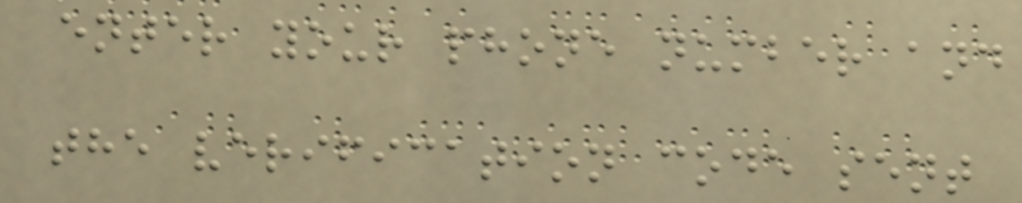enter your phone number and
the verification code sent
